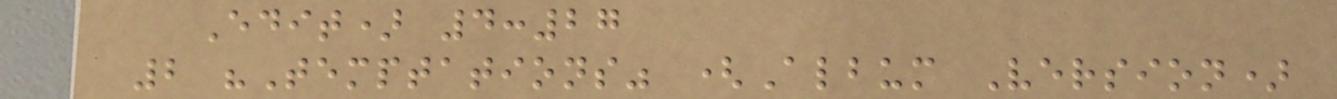Edit) 4:27
2 "Temptations" (Album Version)
